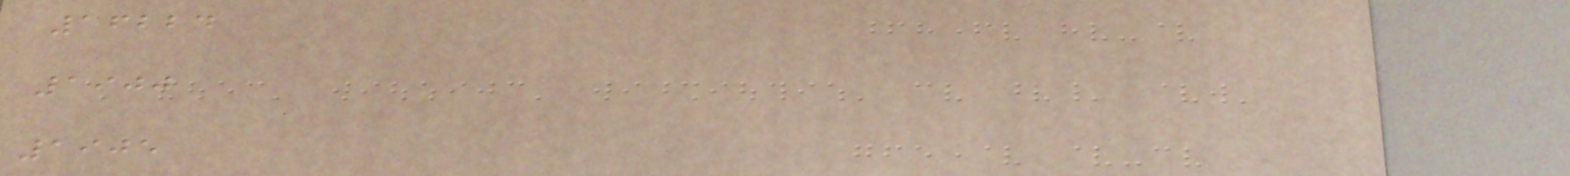16224
1900
1905
